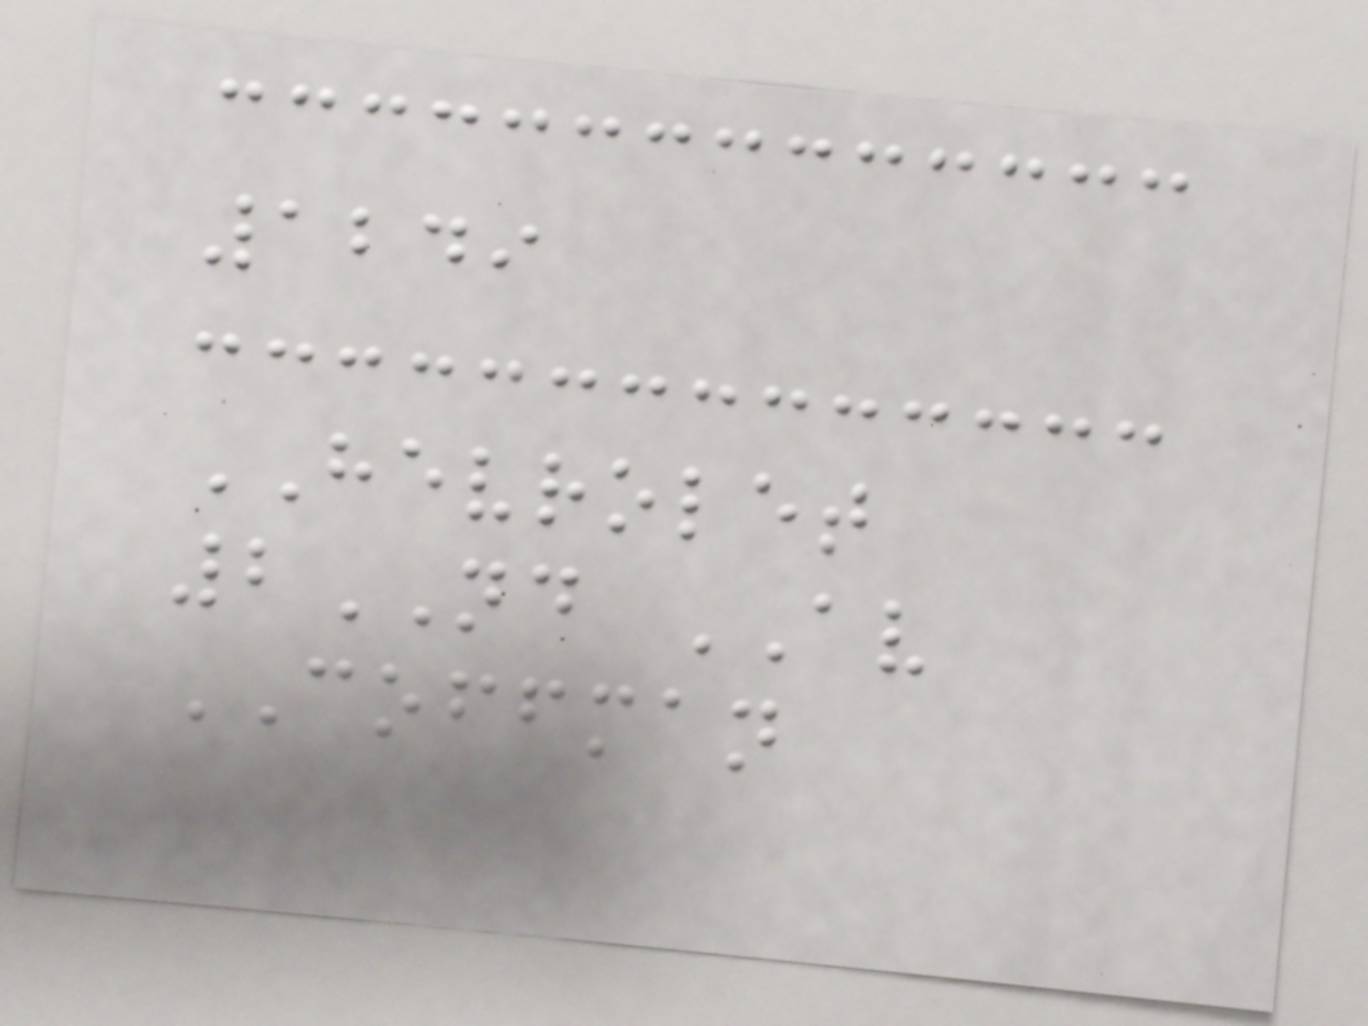1249
HEVROLET
2ND AV
COFFMAN
